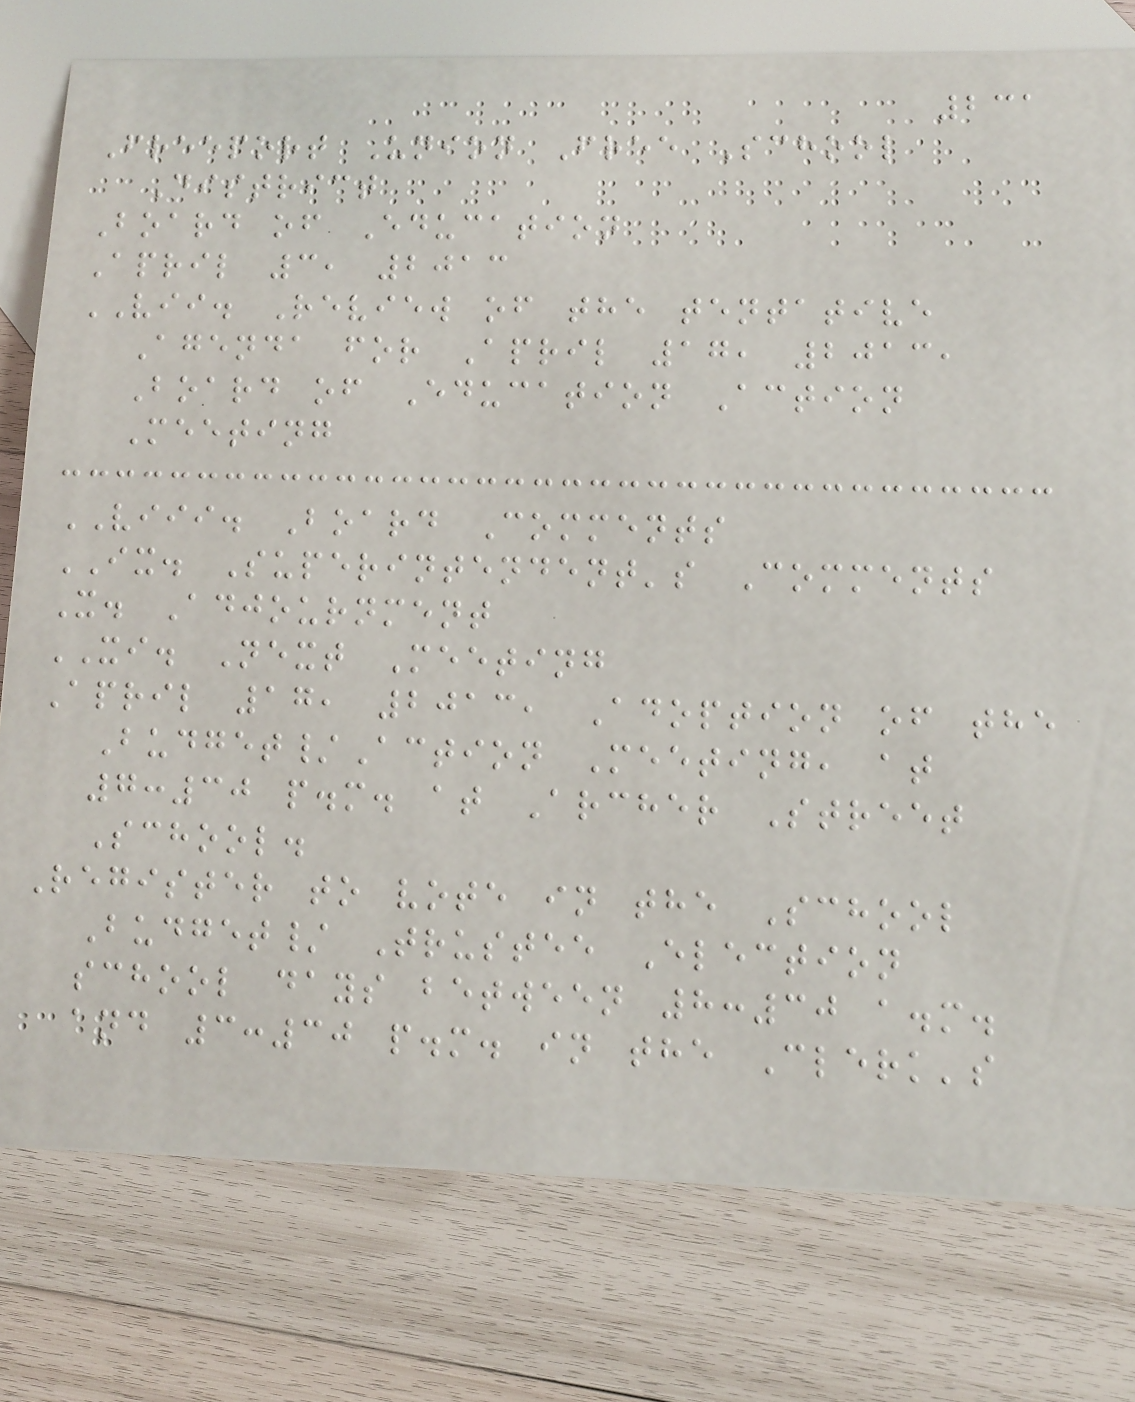231
Freeport Union Free School
District
Board of Education
April 3, 2013
VII. Review of the tentative
Agenda for April 17, 2013,
Board of Education Action
Meeting
VIII. Board Comments
IX. Superintendent's Comments
X. Adjournment
XI. Next Meeting
April 17, 2013, Adoption of the
Budget/Action Meeting, at
7:30 p.m. at Archer Street
School.
Register to vote in the School
Budget/ Trustee Election
school days between 8:30 a.m.
and 3:30 p.m. in the Clerk's
